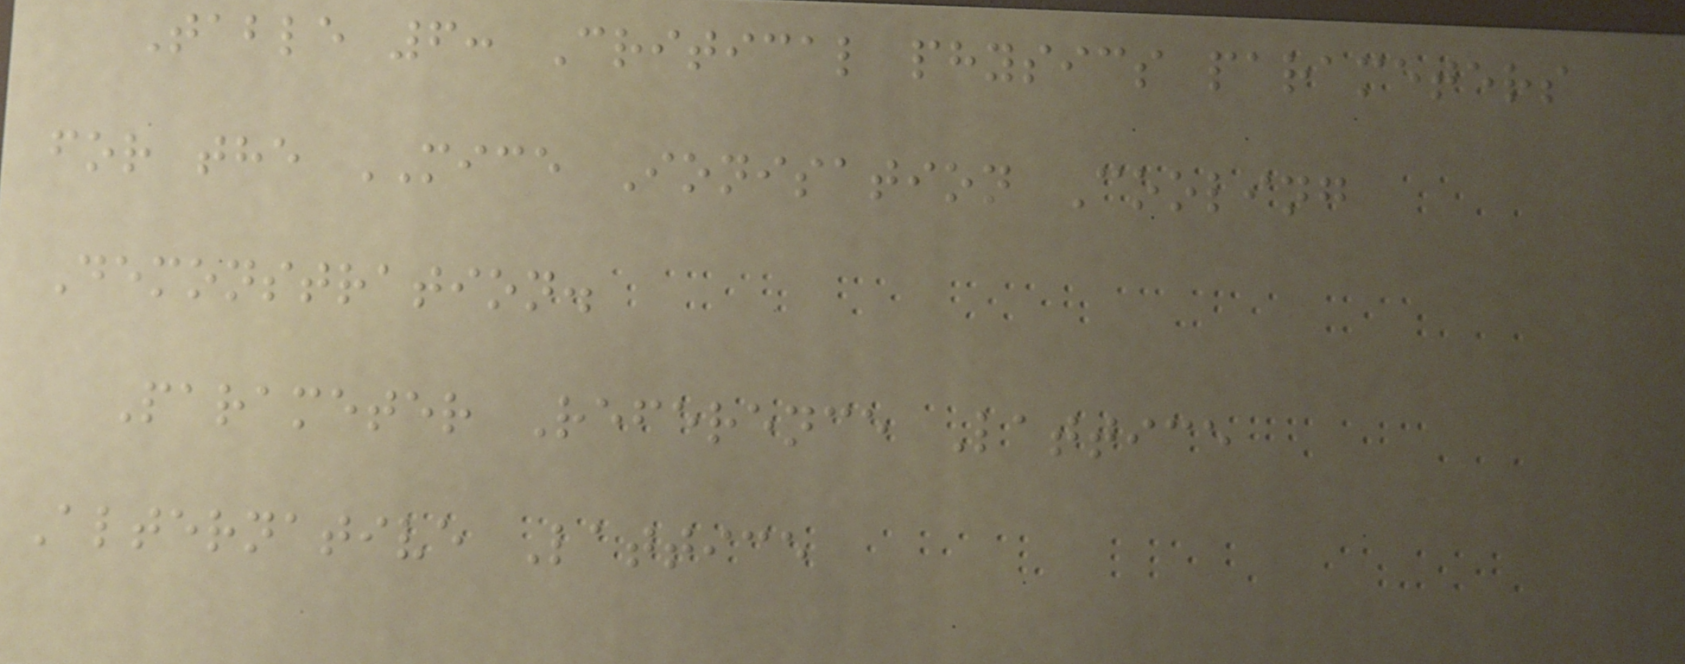Table 6: Critical physics parameters
for the MICE Ionisation Cooling
Demonstration.
Parameter Reference Lattice
Alternative Lattice
